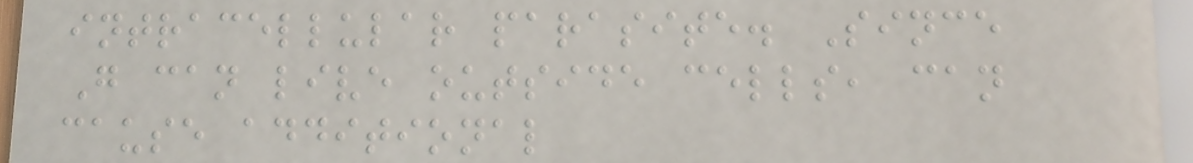intracellular parasite. Since
G can live outside cells, can
cause additional
